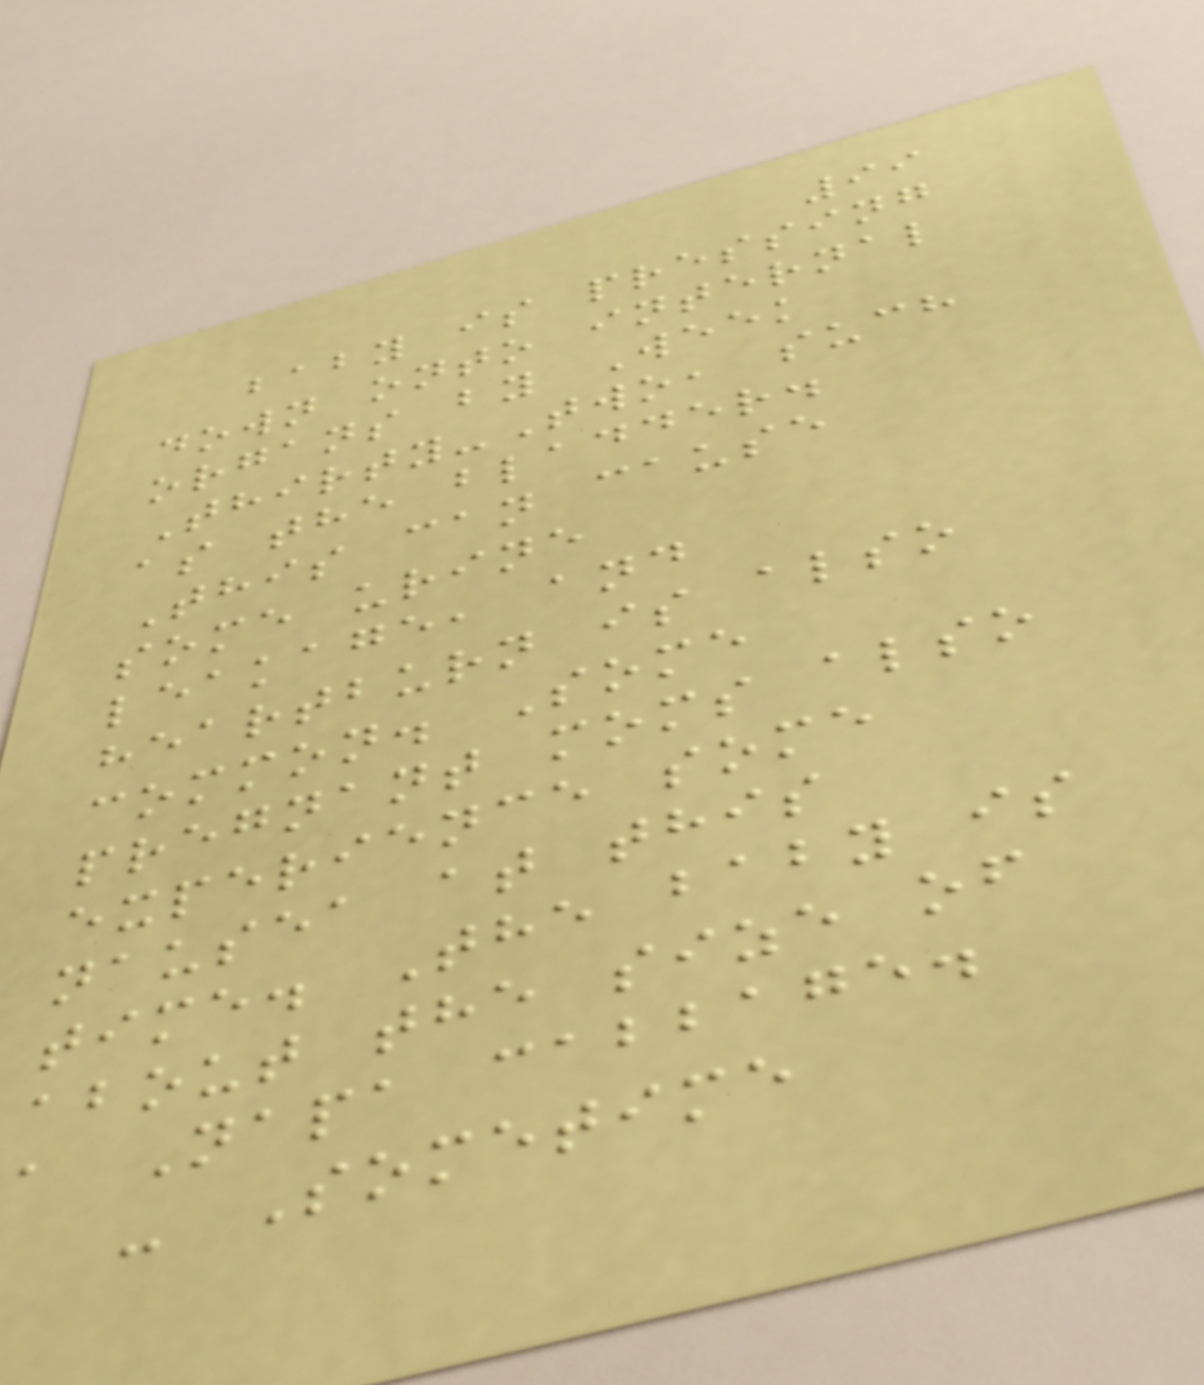99
baby is pressing
down onto internal
organs by Week
Thirty-Two, such
as the bladder.
This can cause
some urine
leakage, and
heartburn is also
common. Some
pregnant moms also
experience some
nausea at this
time. The baby is
about the size of
a Napa cabbage.
- Sometime
